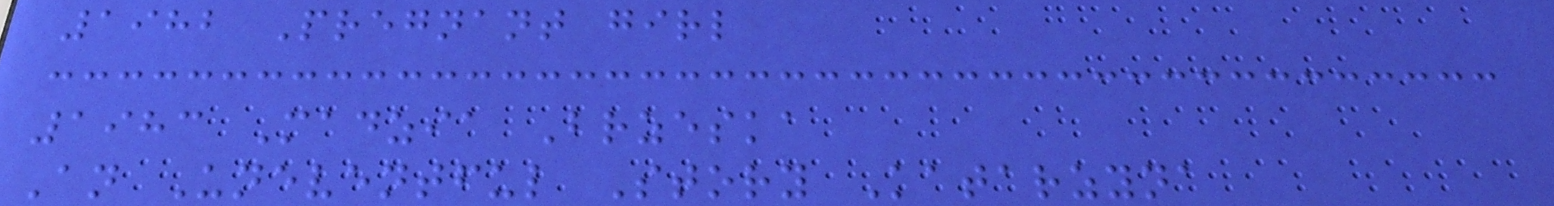1982 Pregnant girl
1983 Madzia Brzeska
An Uneventful Story Katarzyna
